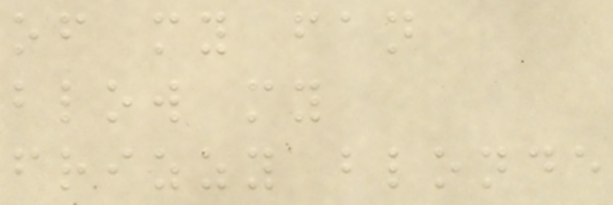of my fan
blow my
frizzy blonde
